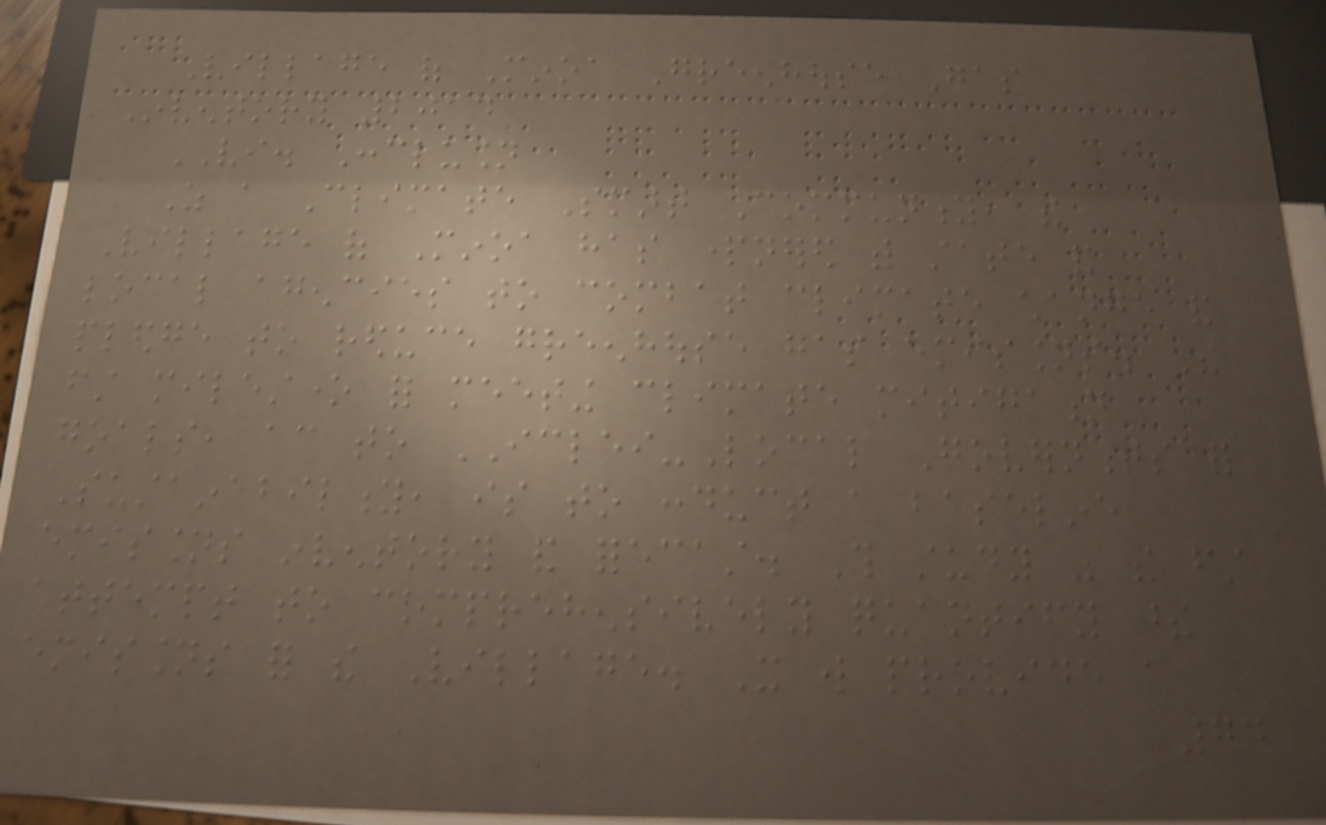Village of Minoa Greenhouse Gas
Inventory 2014
VI. Conclusion
As a Climate Smart Community, the
Village of Minoa has partnered with state and
local agencies to combat climate change and
pledge to reduce greenhouse gas emissions. The
first milestone for meeting climate mitigation
goals, according to ICLEI-Local Governments for
Sustainability, is to conduct a baseline
emissions inventory and forecast. This study was the first
attempt to comprehensively quantify these
emissions for the Village. It will provide a
74
